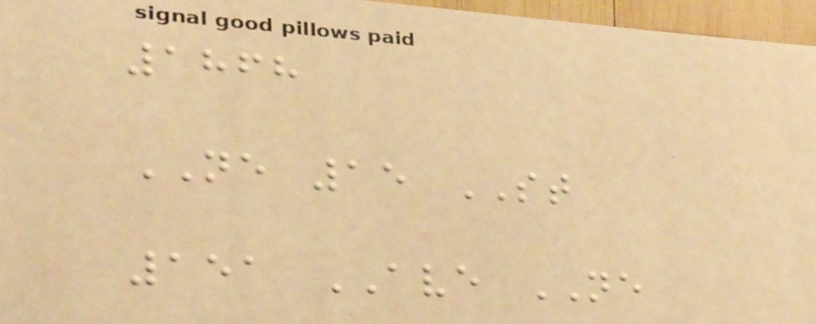1868
NE 15 ST
151 AVE NE
